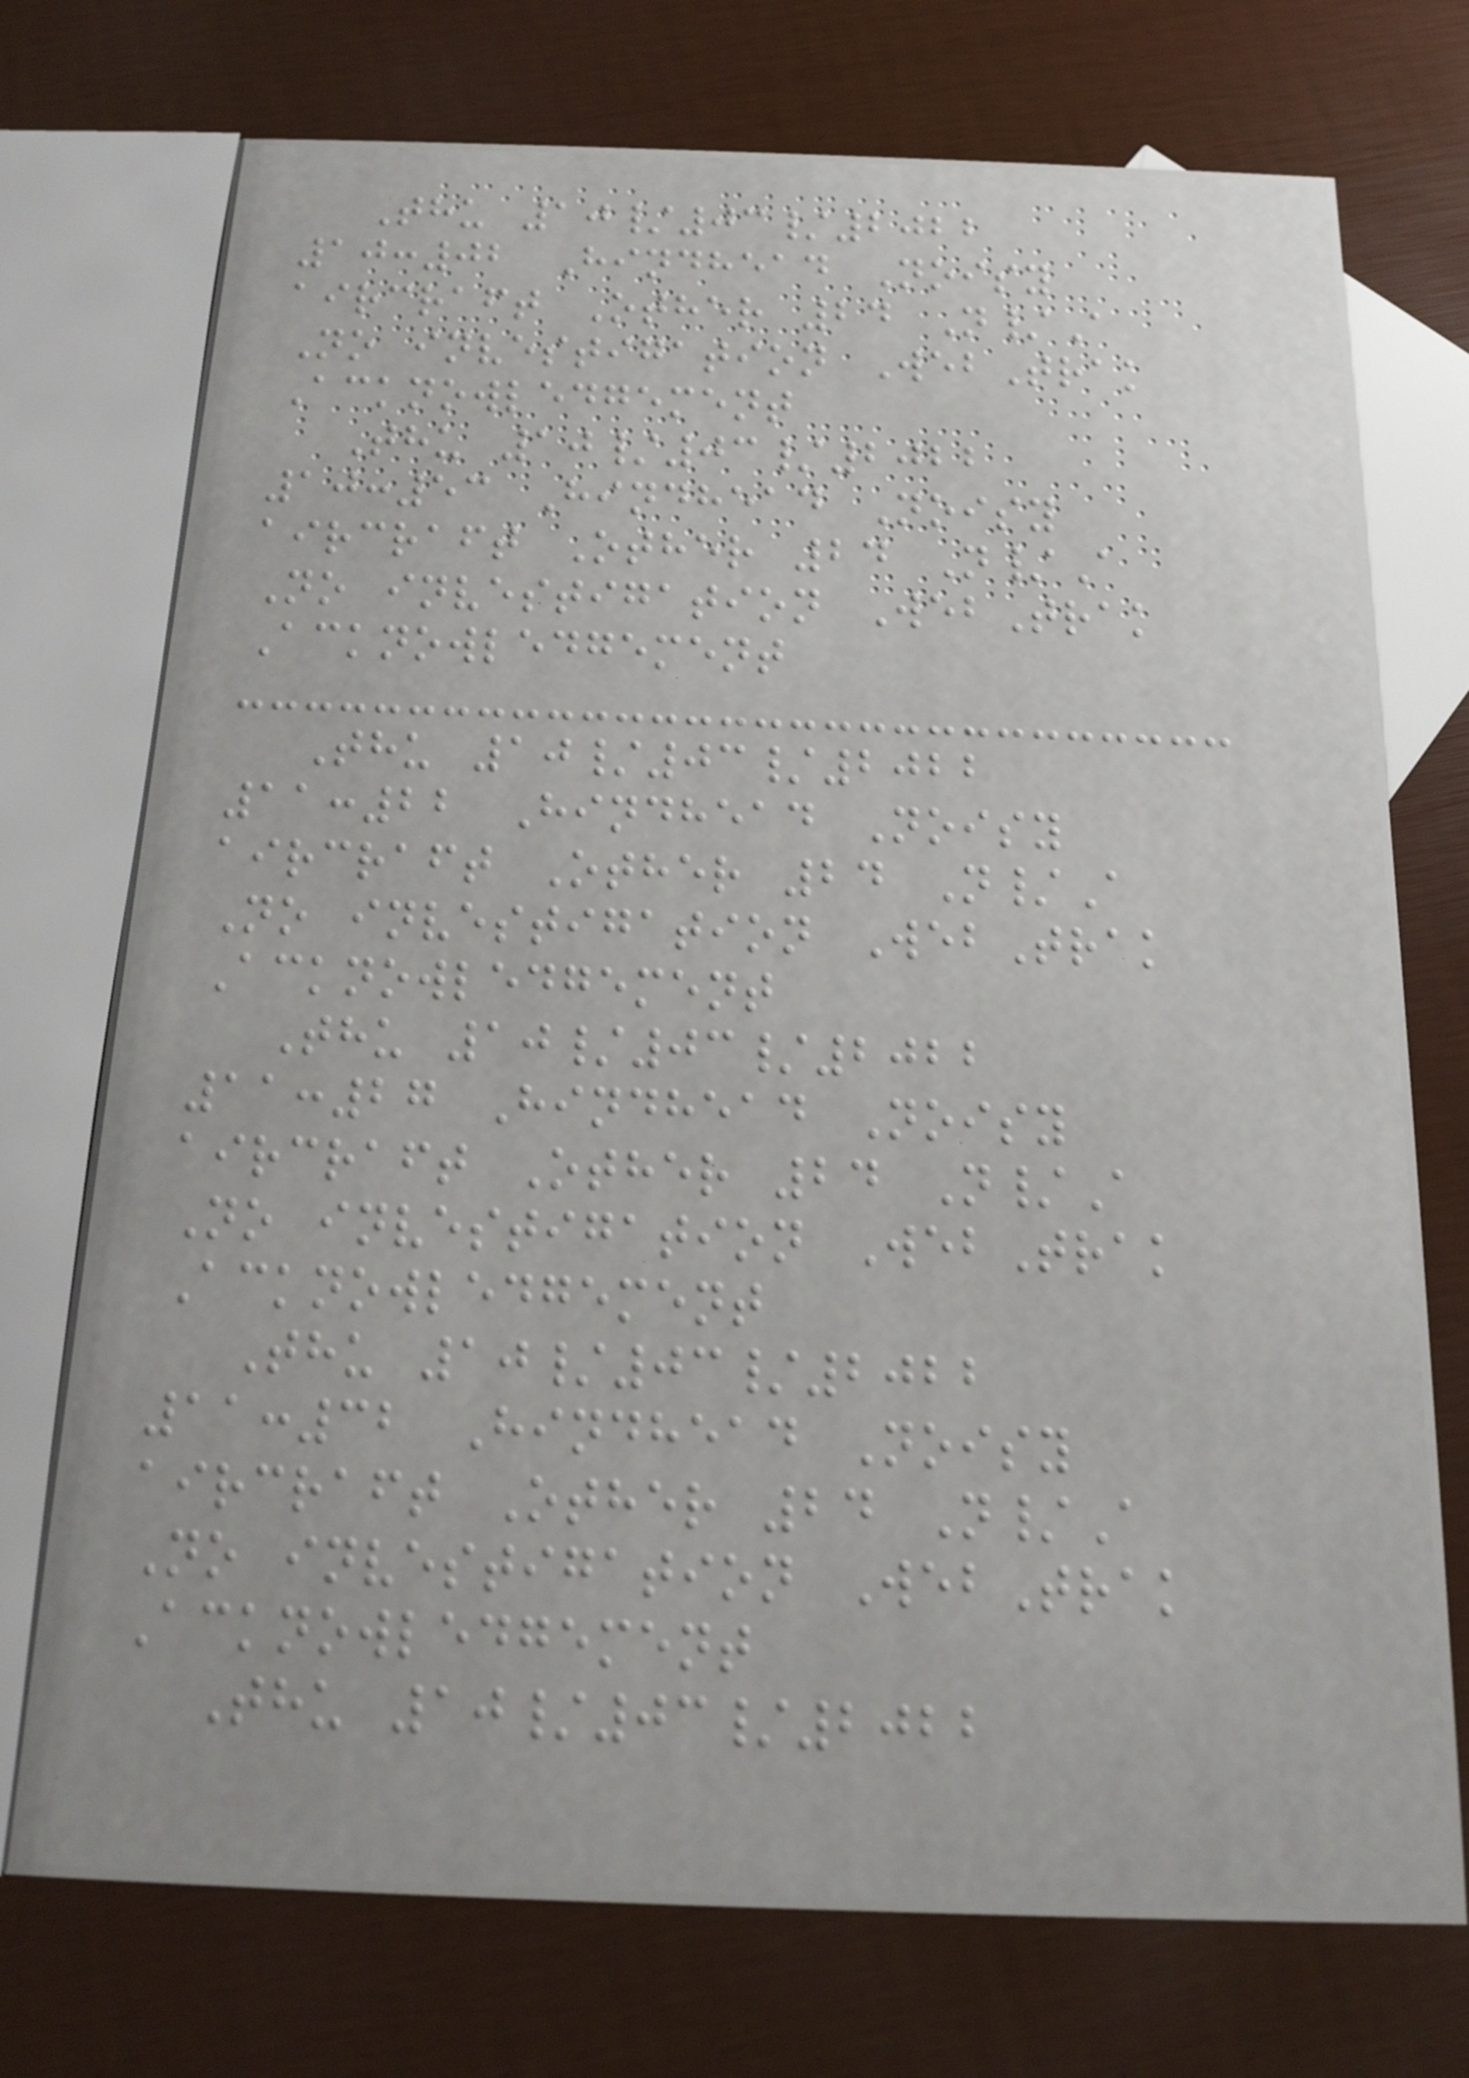Thu 10/03/2022
10:02 Hindhead Noisy
aircraft Other 24 N/A
No investigation WebTrak
Acknowledgement
Thu 10/03/2022
10:53 Hindhead Noisy
aircraft Other 24 N/A
No investigation WebTrak
Acknowledgement
Thu 10/03/2022
11:22 Hindhead Noisy
aircraft Other 24 N/A
No investigation WebTrak
Acknowledgement
Thu 10/03/2022
11:27 Hindhead Noisy
aircraft Other 24 N/A
No investigation WebTrak
Acknowledgement
Thu 10/03/2022
11:32 Hindhead Noisy
aircraft Other 24 N/A
No investigation WebTrak
Acknowledgement
Thu 10/03/2022
